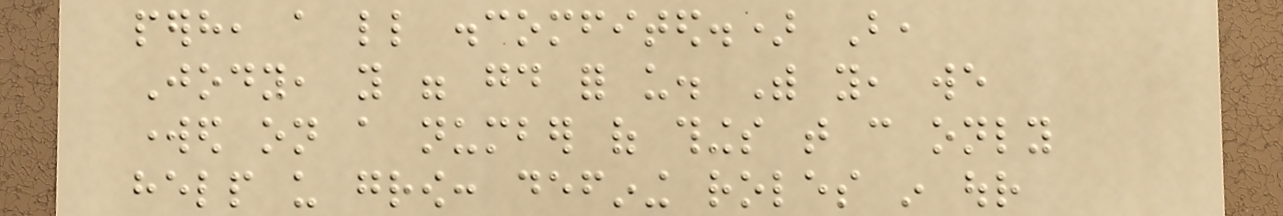perhaps, a little discomfited.) But,
Jody, you were good for us. With you, we
worked on a number of things that can only
help us grow: defining roles in our
